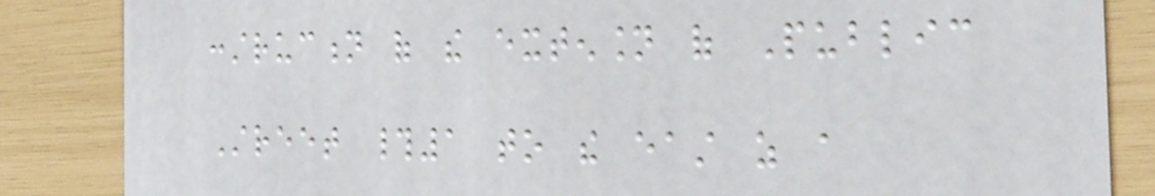construction of the extension of Public
Street #1 to the east as a
